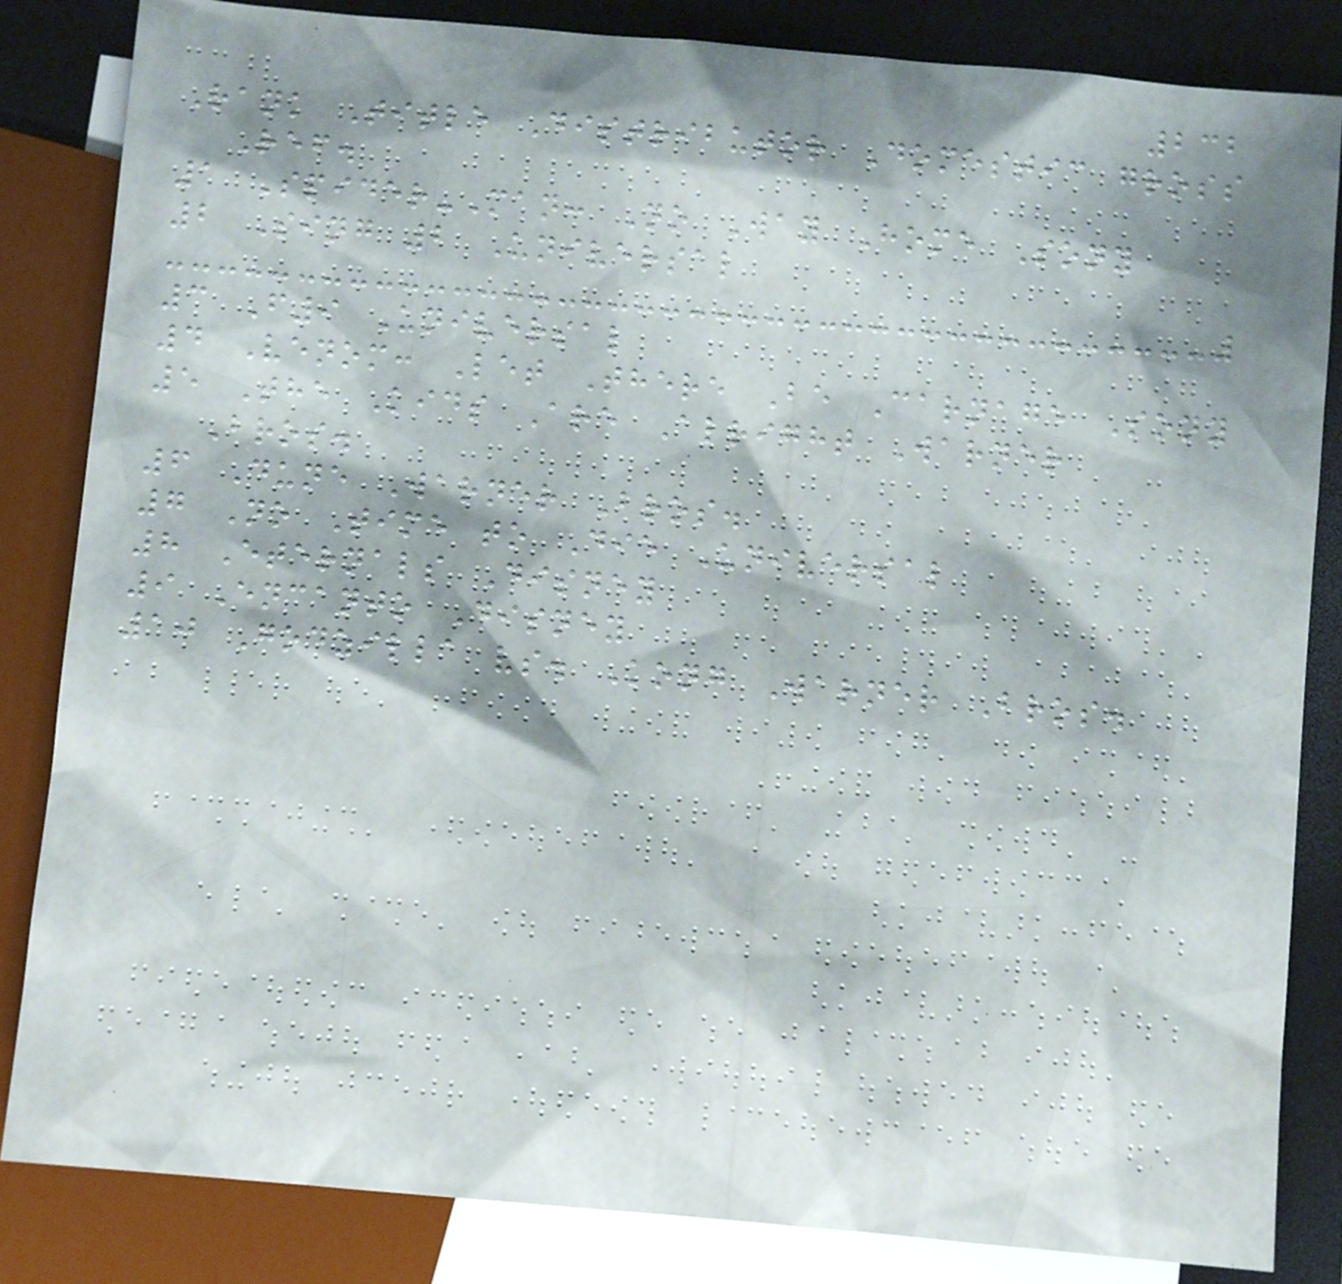232
Rank Title Distributor Domestic gross
Ref.
1 Spider-Man: No Way Home Sony
2 Sing 2 Universal
3 F9 Universal
4 Venom: Let There Be Carnage Sony
5 The Kids Are Alright Warner
Bros.
6 Dune Warner Bros.
7 No Time to Die Universal
8 Eternals Disney
9 Encanto Disney
10 Godzilla vs. Kong Warner Bros.
